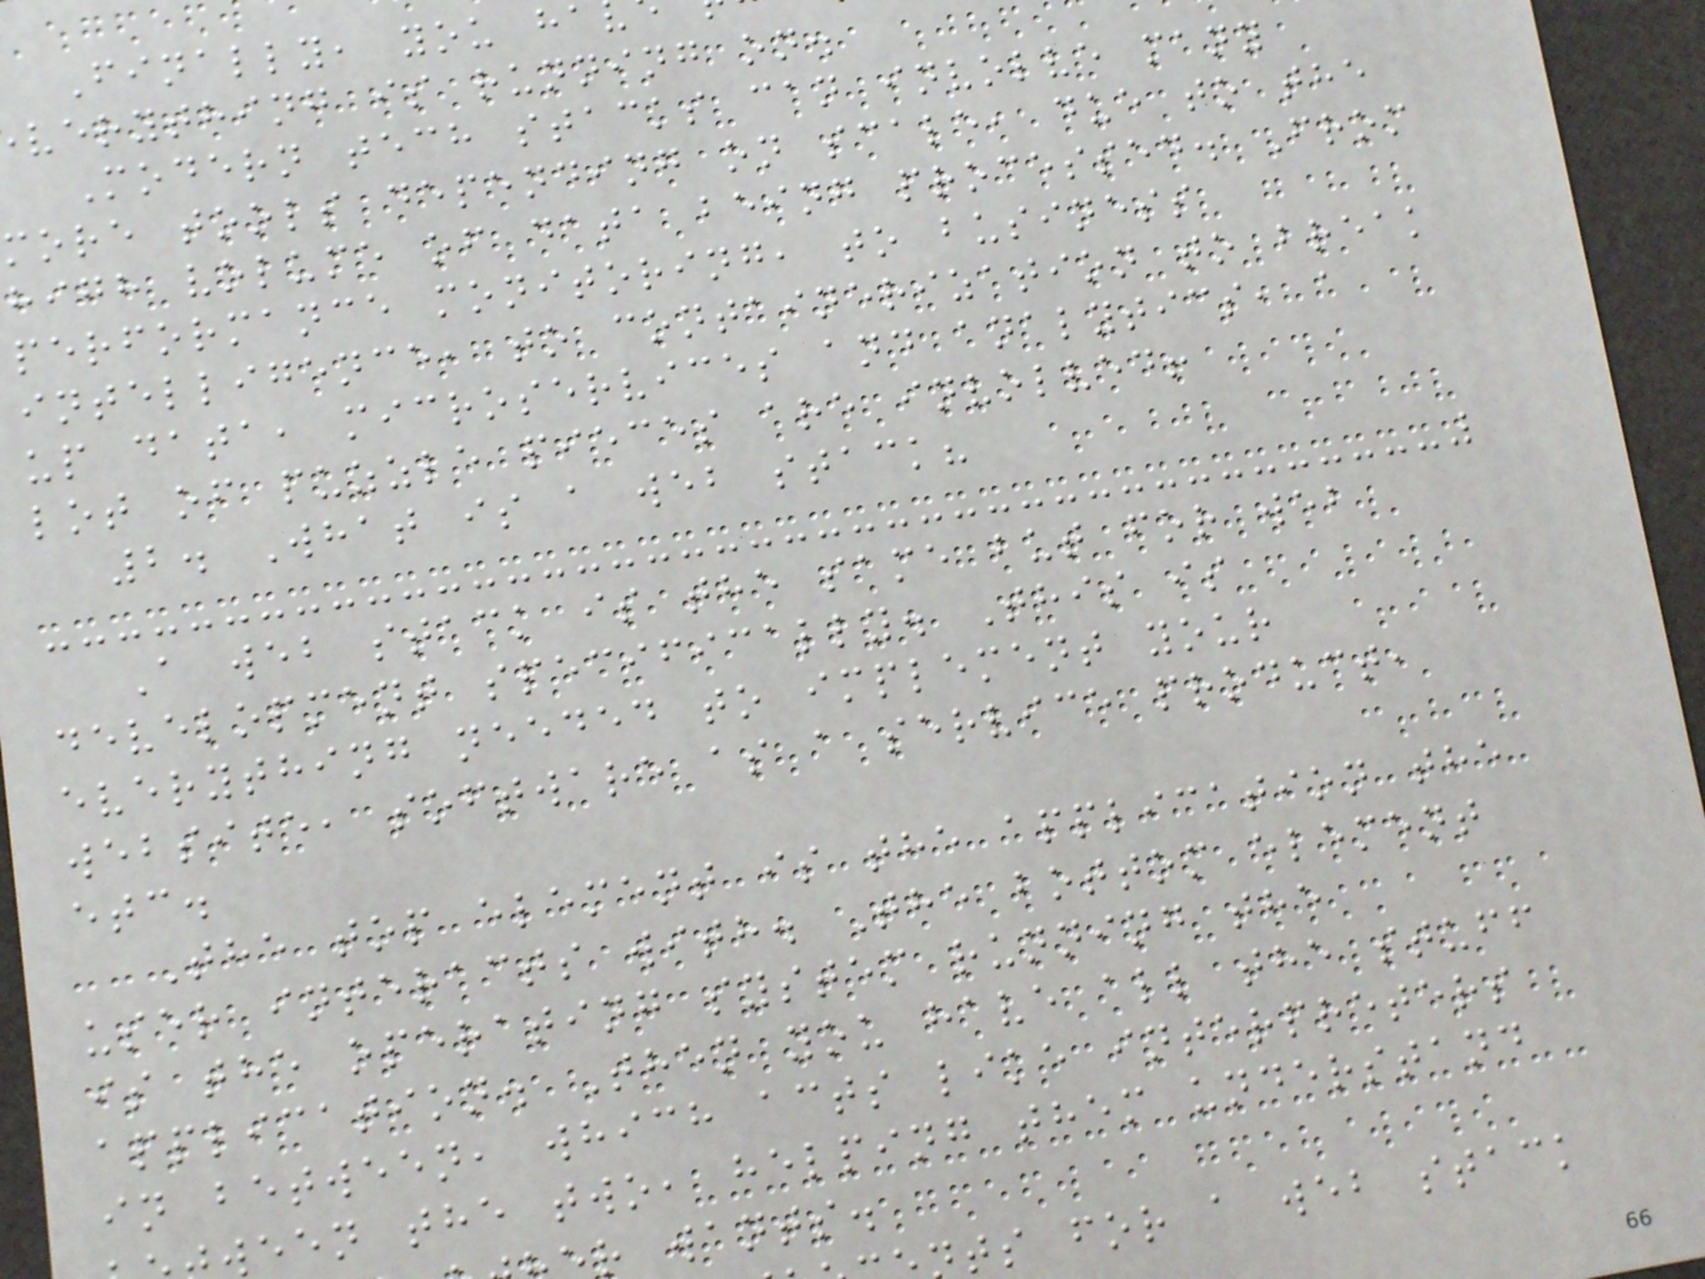Finally, you ha
verything is running on.
Modern tech stacks can involve many
more tools depending on scale, due to the
high volume of data being processed. From
performance monitoring, to business
intelligence, to containerization to break
up data, microservices and analytics, a
lot of puzzle pieces are involved!
2. What is a web stack?
A web stack is the same but for web
development specifically. This is
everything needed to implement your
website, software as a service product,
etc.
The top element is the application the
user interacts with. The bottom element
is the operating system running the
application. Then you have all the stuff
in between, which acts like interpreters
een the two, helping them understand
r wants.
ts for a web stack
